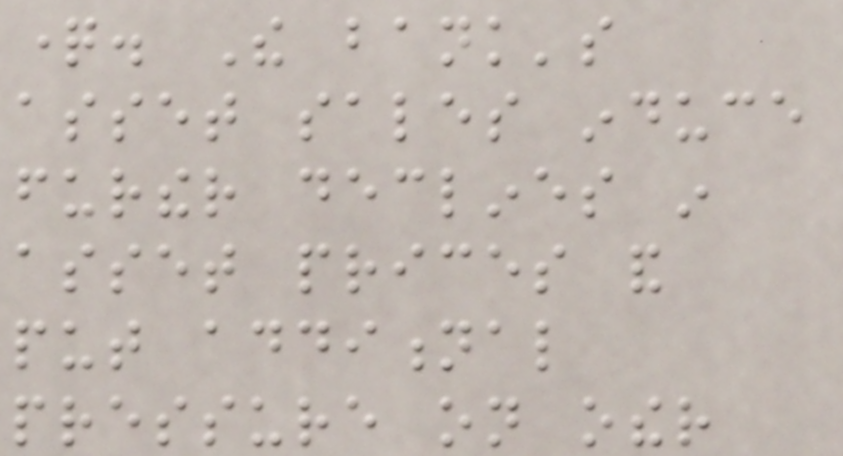question. The bank's
asset sales induce
further declines in
asset prices and
put additional
pressure on other
